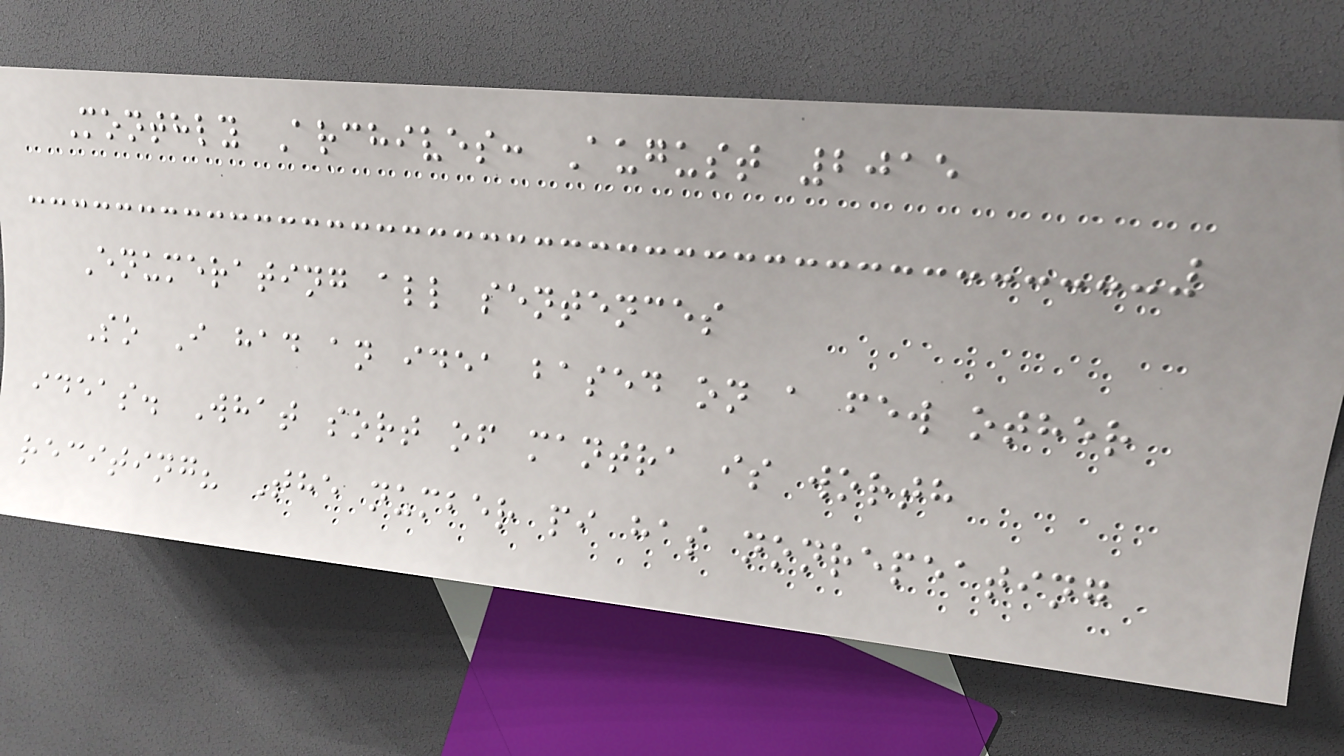Monthly Archives: August 2015
Enumerating all sentences
So I had an idea based on a few other
ideas. What sort of mantra is worth
reciting? The number pi has nonrepeating
